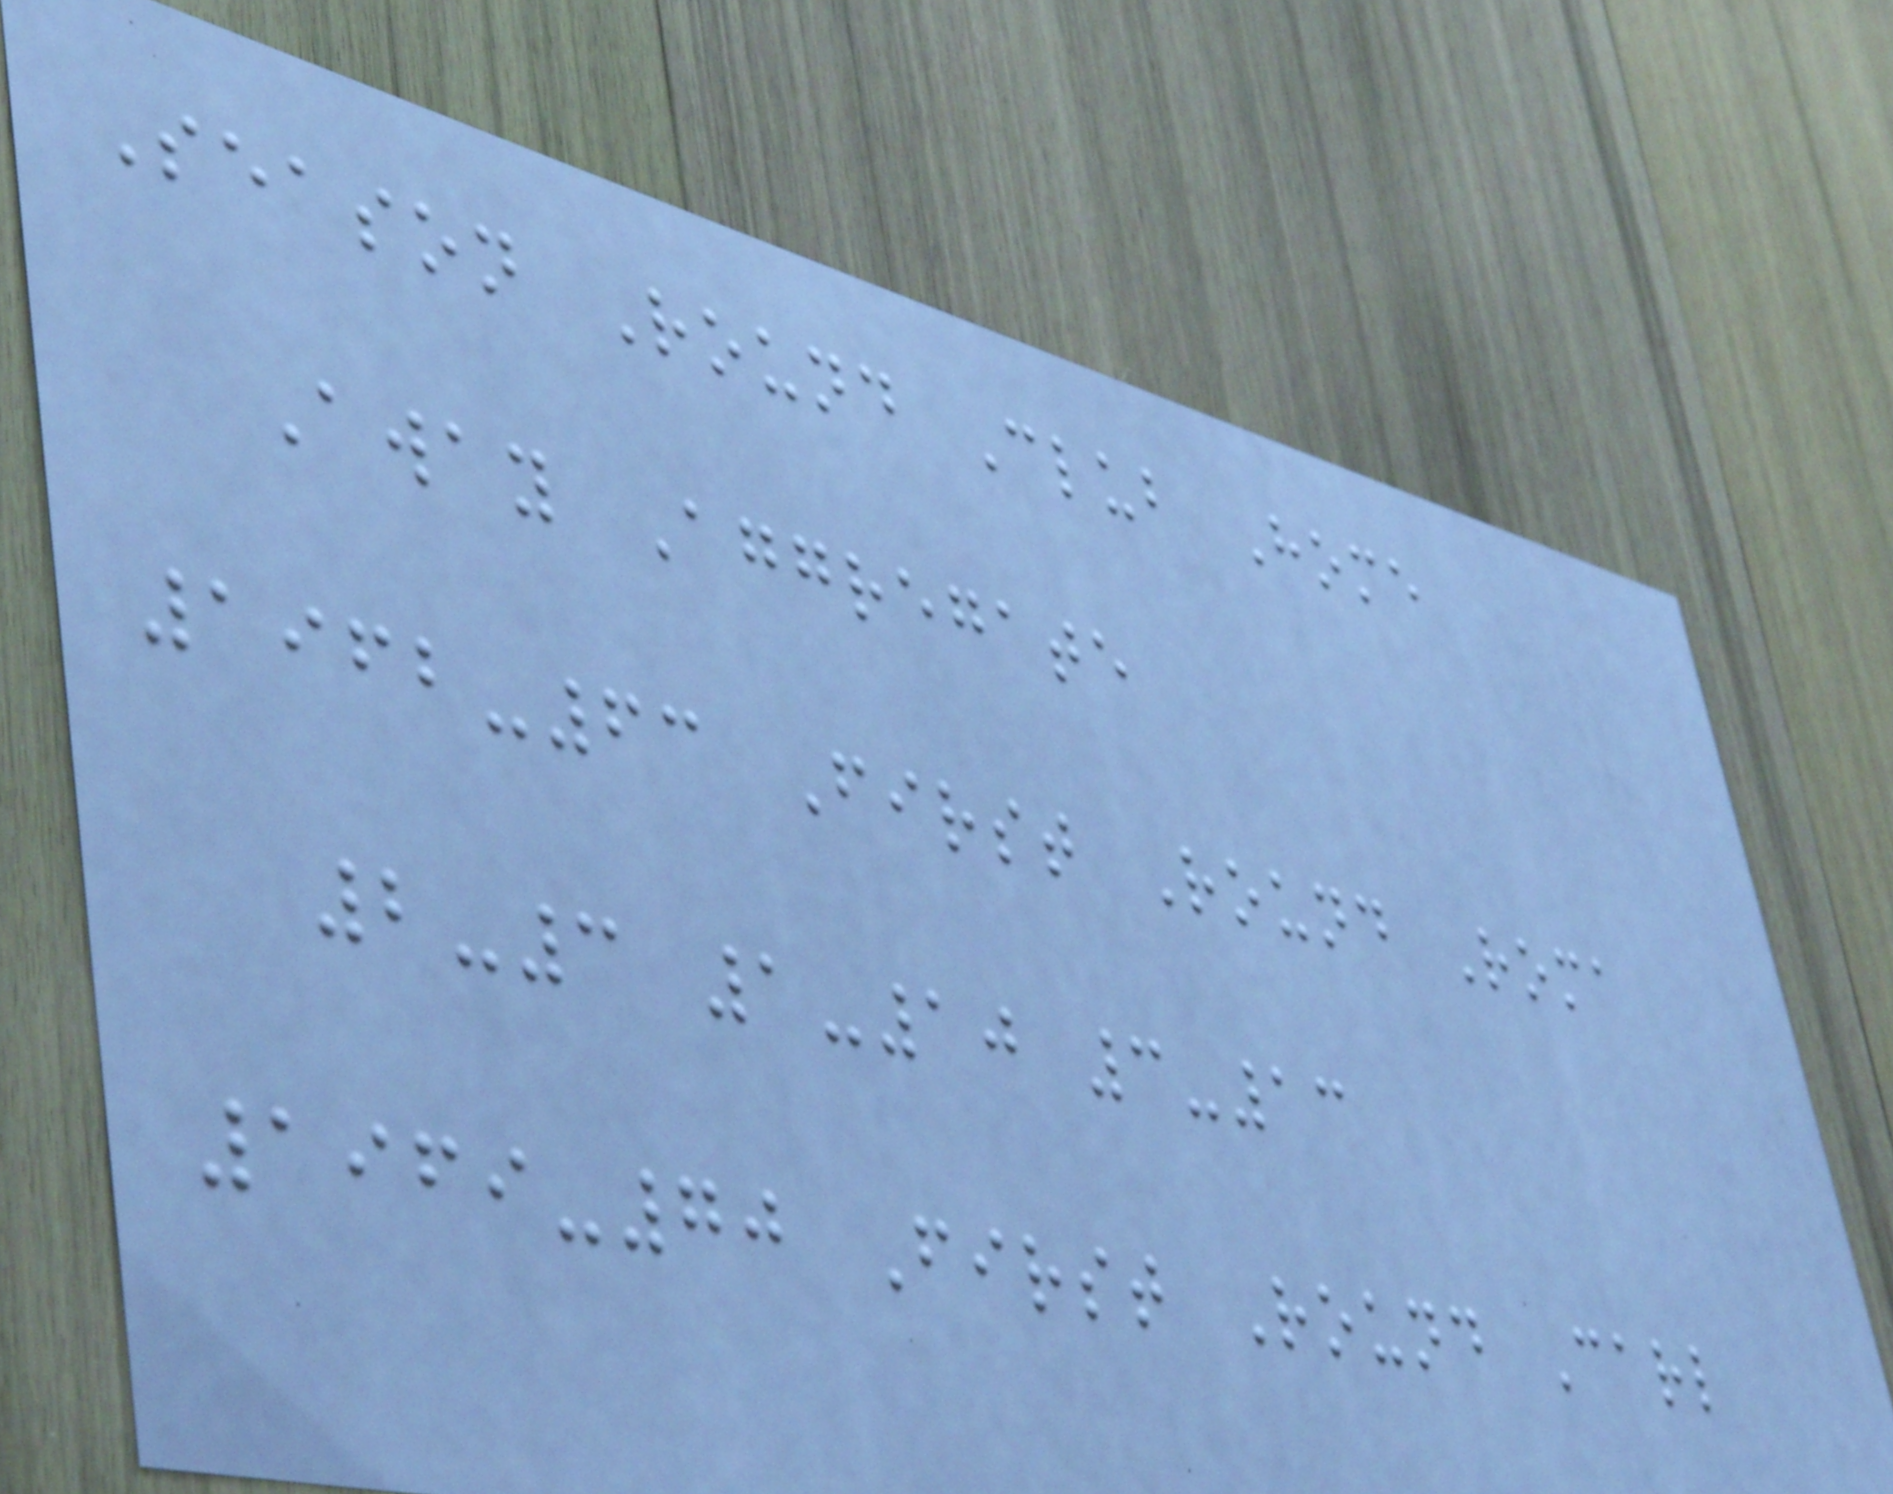Season Round Club Home
Away Aggregate
1962-63 First Round Roma
2-3 1-10 3-13
1969-70 First Round Carl
